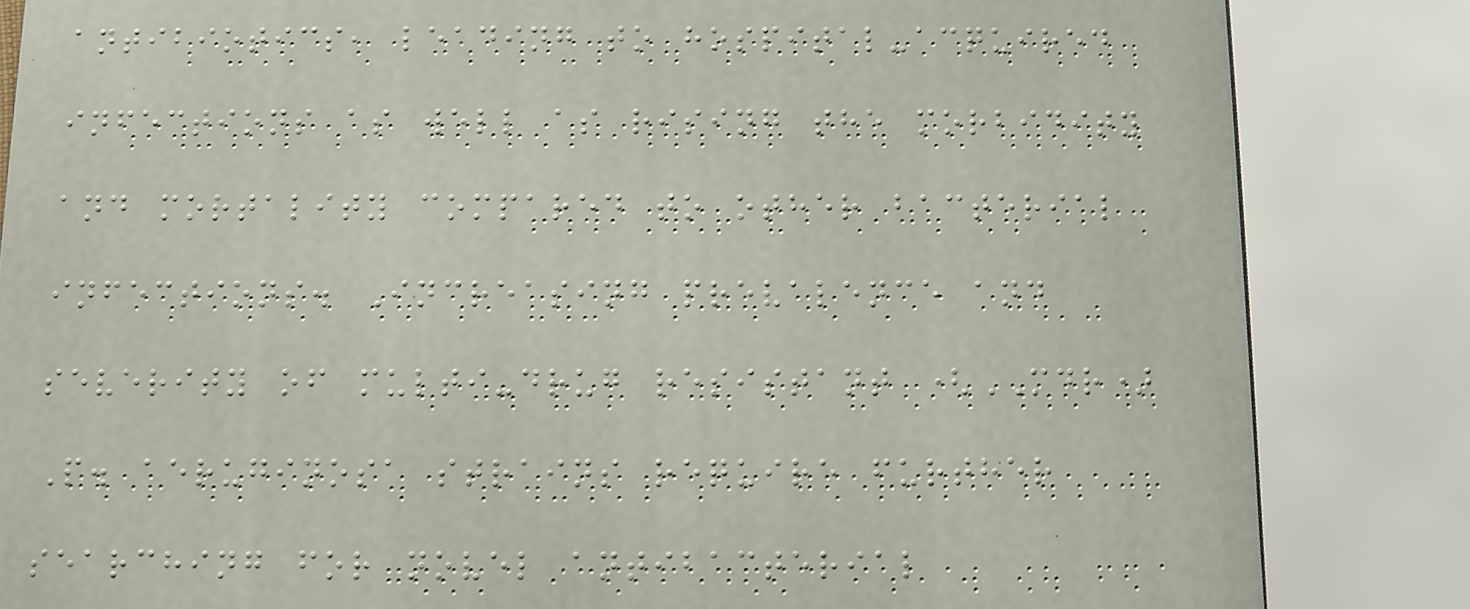antibiotics, leading to hospital-acquired
infections as well as rising the morbidity
and mortality compared to other bacterial
infections. Increasing prevalence and
severity of multi-drug resistant (MDR)
P. aeruginosa strains require further
searching for novel antibacterial
